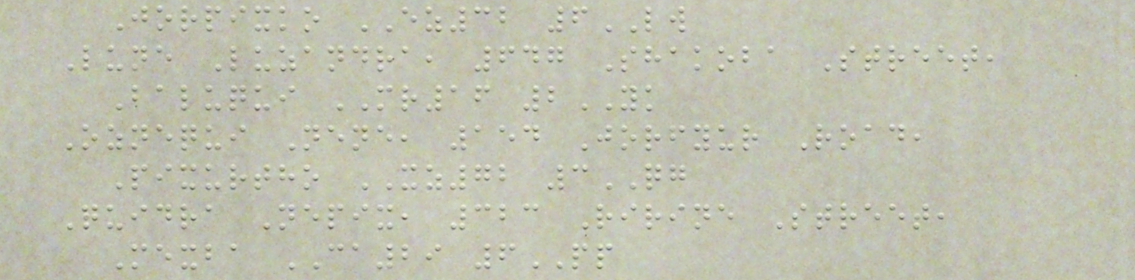Jorpixko EZ32 6LW
Lune Luzandra, 647 Shakoba Street,
Baluqui MR16 2YK
Oznequi Nene, 154 Jorfyur Road,
Pixurtho XZ72 3QG
Quidra Nepix, 323 Ririne Street,
Mexba CA29 6PP
